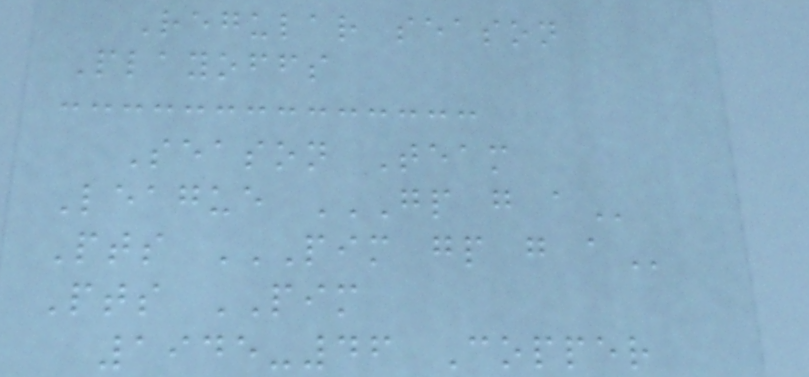Regular season
Playoffs
Season Team
League GP G A
Pts PIM GP G A
Pts PIM
1945-46 Copper
